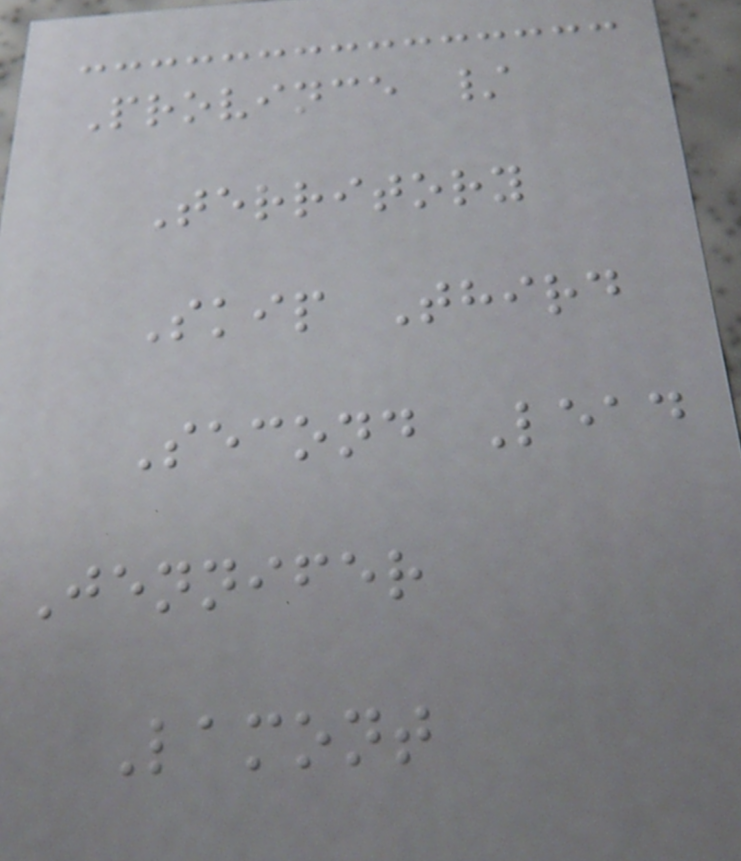Province /
Territory
Skip Third
Second Lead
Jennifer
Lamont
